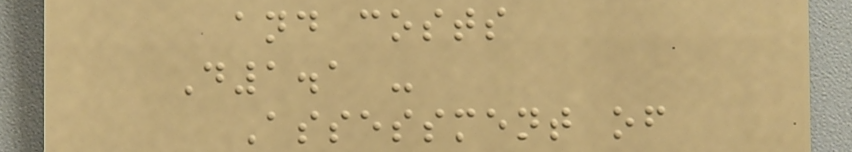and costs
D1.1 -
Assessment of
